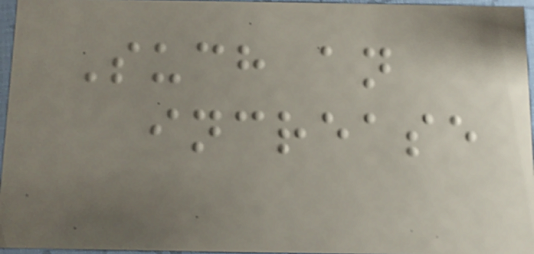Such an
increase
